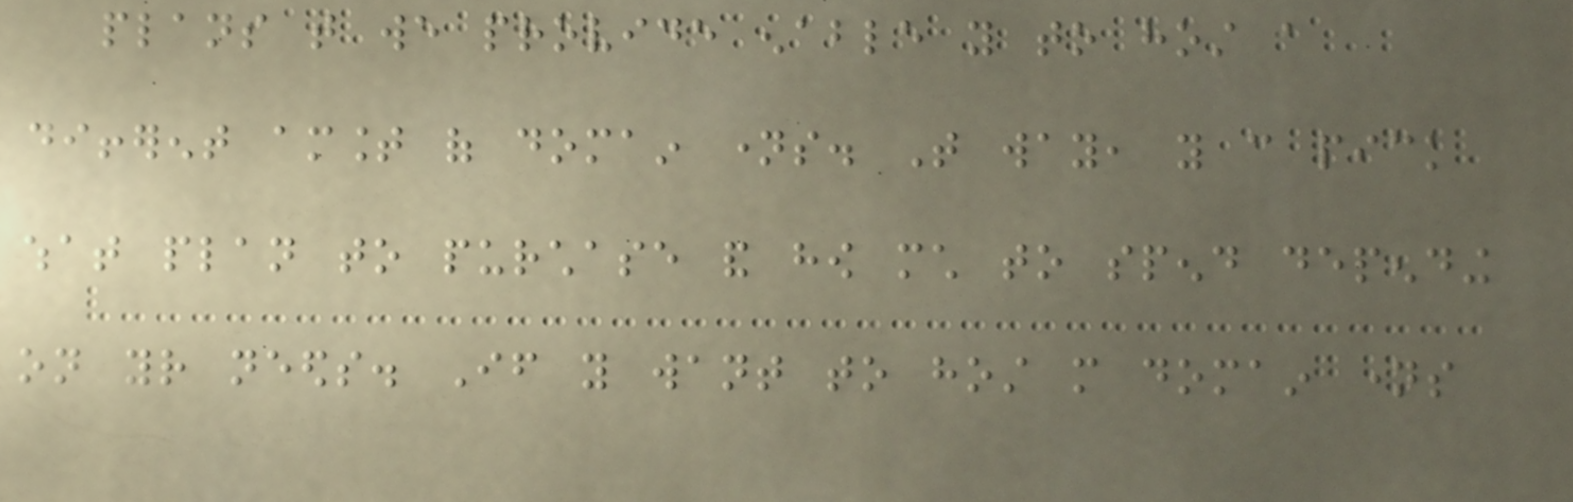plans that we provide enable you to host a
different amount of domain names. That way, you can pick
what plan to purchase and how much to spend depending
on your needs. If you want to host more domain names
